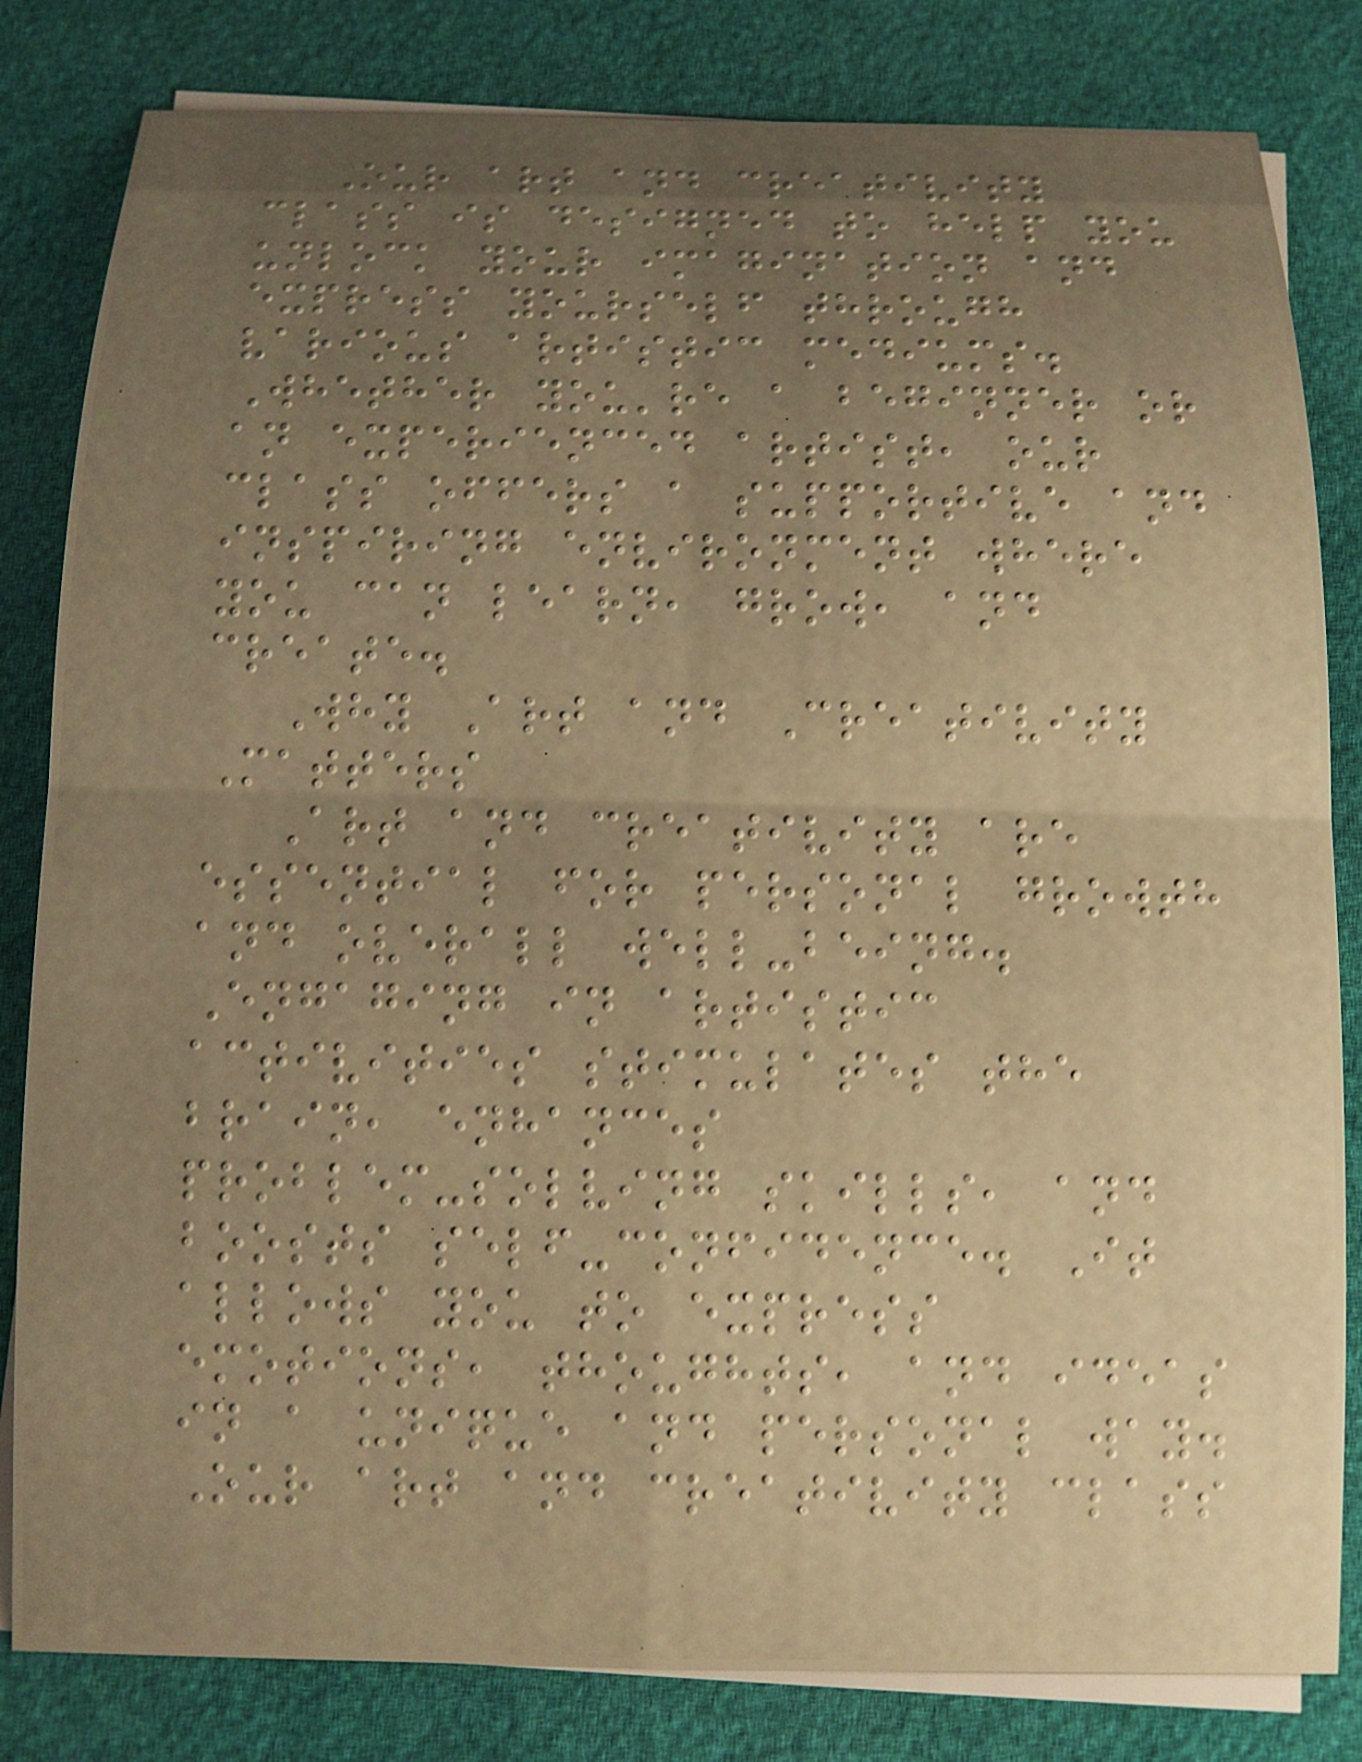Our art and creativity
class is designed to help you
unlock your imagination and
express yourself through
various artistic mediums.
Whether you're a beginner or
an experienced artist, our
class offers a supportive and
inspiring environment where
you can learn, grow, and
create.
Why Art and Creativity
Matters
Art and creativity are
essential for personal growth
and overall well-being.
Engaging in artistic
activities stimulates the
brain, enhances
problem-solving skills, and
boosts self-confidence. It
allows you to express
emotions, thoughts, and ideas
in a unique and personal way.
Our art and creativity class
